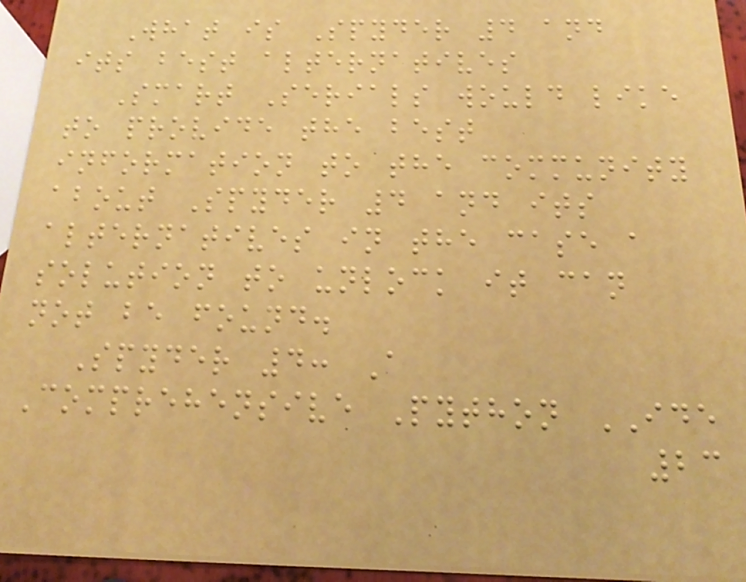What is Spyder 4 and
its best alternatives
Smart Serials would like
to provide the best
information to the community
about Spyder 4 and its
alternatives in the case a
solution to unlock it can
not be found.
Spyder 4: A
Comprehensive Python IDE
23
